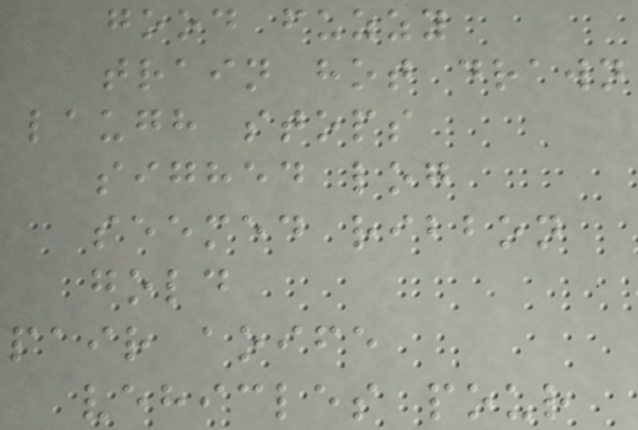good fuzzy
train hot drawn
laugh stops
sighed log
seemed ribbon
gold
pair aoife
vehicles pour
